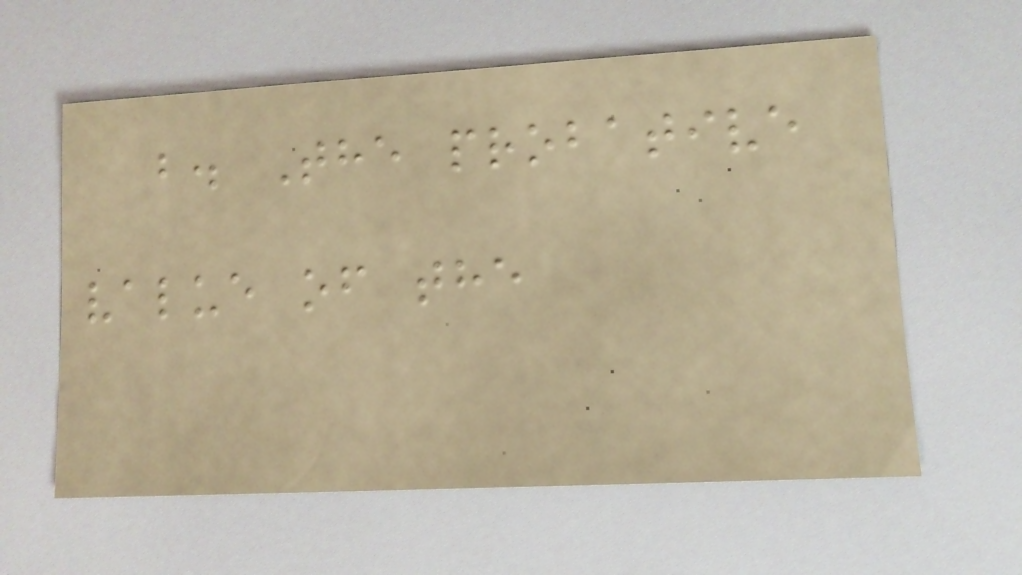b. The probative
value of the
